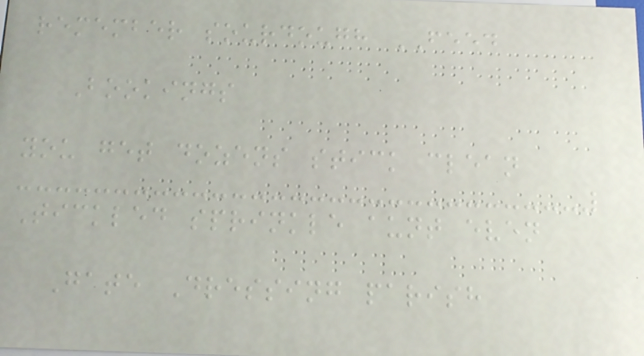remember sourdough FEED
Bookings
you get dozens stick clean
Tickled sprinkle aunt even
Gate Dressing parish
